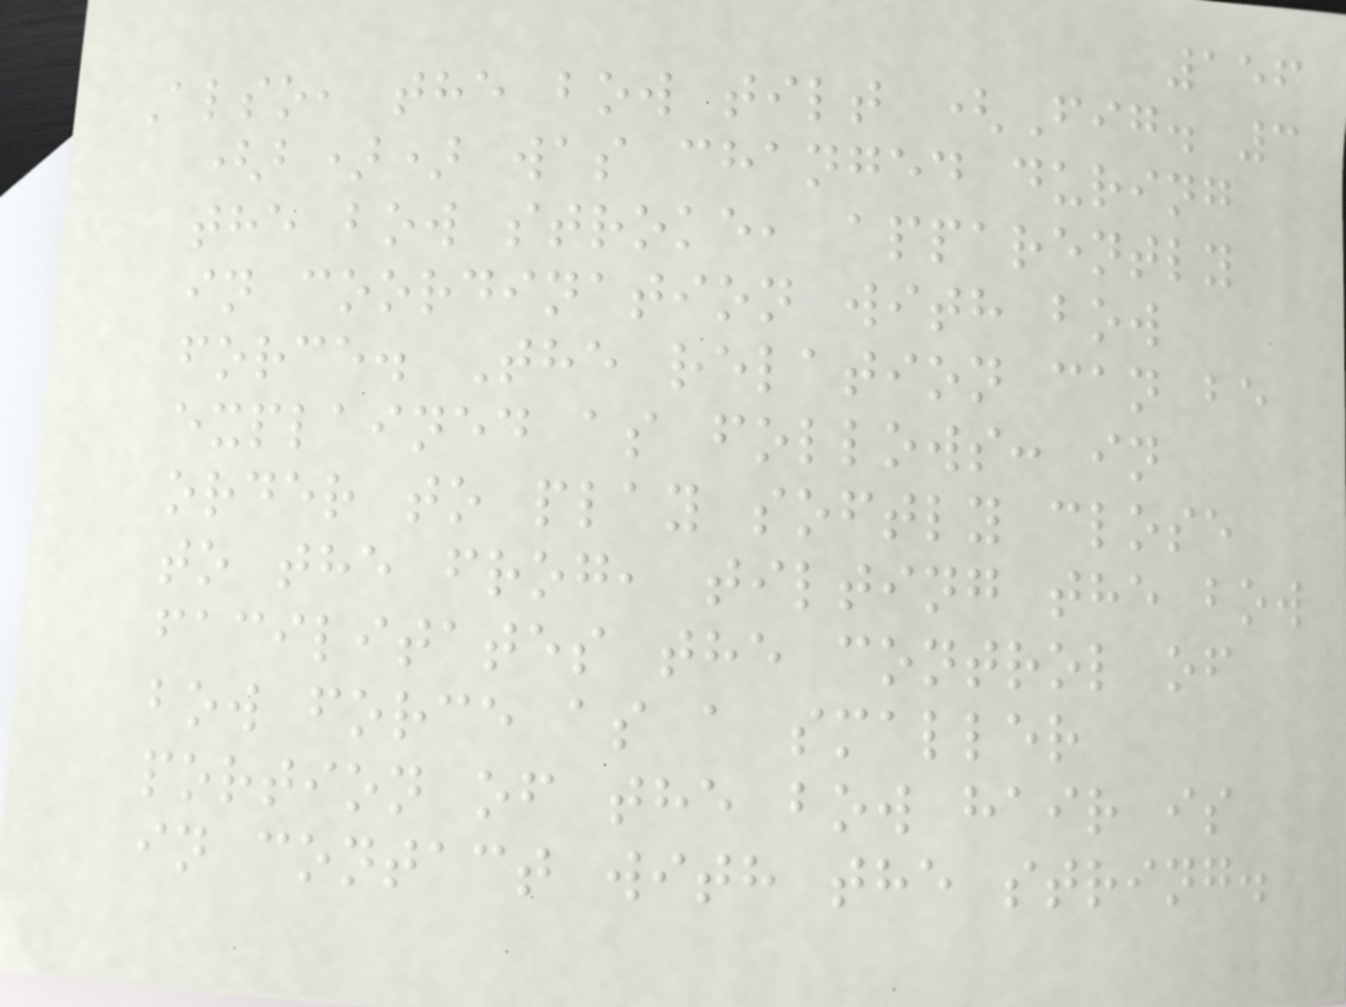156
Also, the bow tilt (Fig. 3
(b)) was changed during
the bow stroke, apparently
in coordination with bow
force. The relation can be
explained as follows: in
order to play softly close
to the frog, tilting the bow
facilitates the control of
bow force as a smaller
portion of the bow hair is
in contact with the string.
